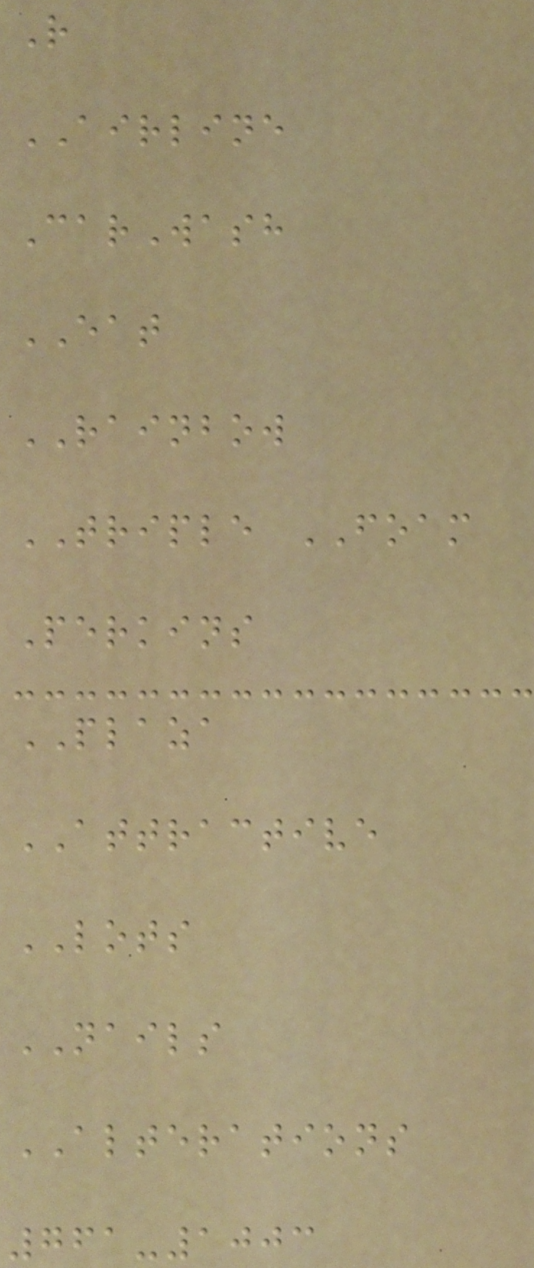R
AIRLINE
CarWash
EAT
RAINBOW
TRIPLE FOAM
Perkins
PLAZA
ATTRACTIVE
LOTS
NAILS
ALTERATIONS
761-1003
